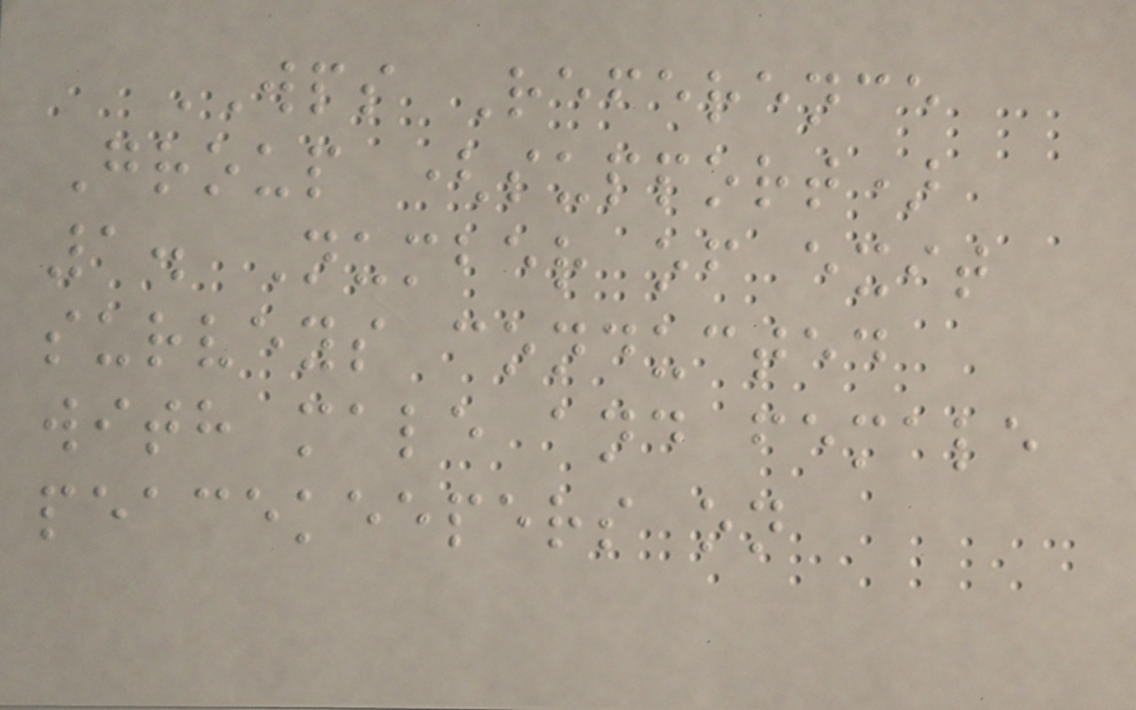WPS Reference
Group (support)
1. Number of exit
surveys conducted
with male and female
peacekeepers on
